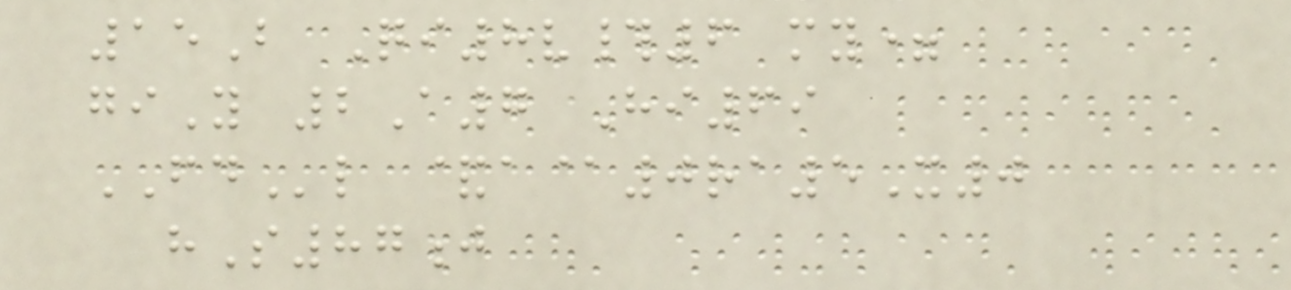15B Qi8v#6 my=
giY 2A7 Hi69
FDl &a@0ra5X0
hS87j
